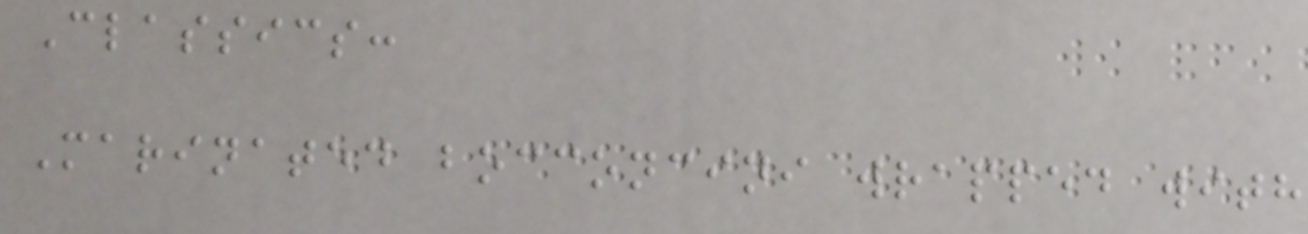Classics:
Marinated bocconcini wrapped with
